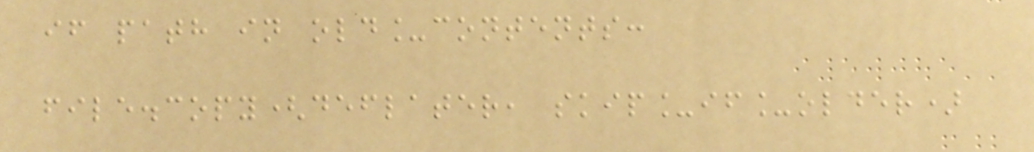if path in old_contents:
file.copy(deflater, skip_if_older)
